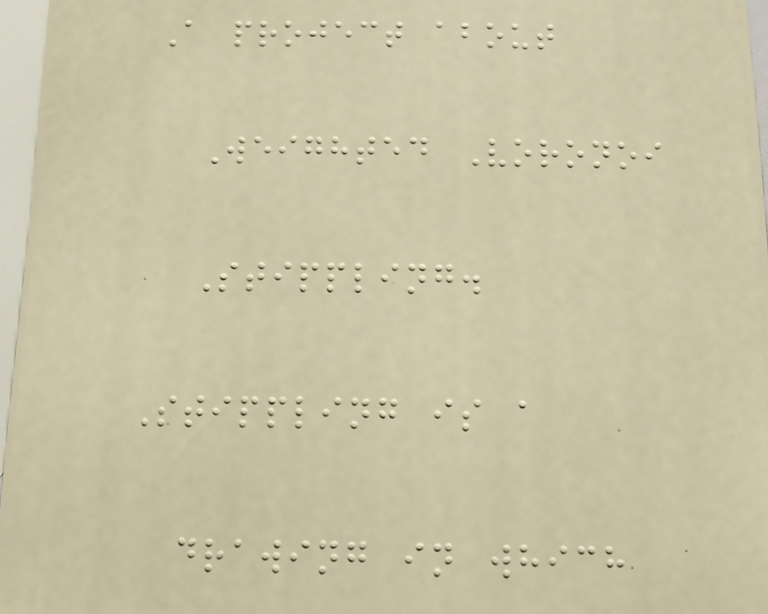A project about
Weighted Voronoi
Stippling.
Stippling is a
drawing in which
